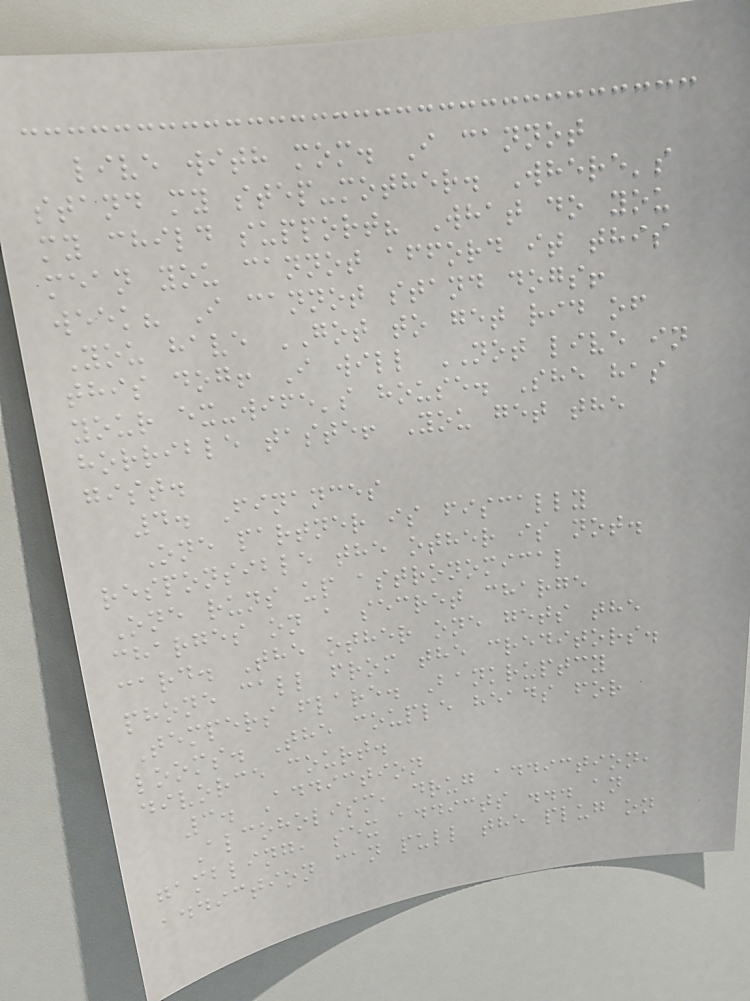live with mom. I cannot
stand my step-mother. Where's
my child support? What do you
mean you cannot afford it this
week? I cannot stand dogs!
You have GOT to get rid of
this dog! I will NOT live in
your ex-wife's house. She has
horrible taste! You get the
gist.
4. Finances
One partner is fiscally
responsible the other is not.
One runs up astronomical
charges on a secret charge
card. The other one gets the
phone call from the creditors.
Tempers flare. Bankruptcy
looms. The couple heads for
divorce court.
3. Addiction
Alcoholism, drug addiction,
gambling, sex addicts ... an
addiction can pull the plug on
